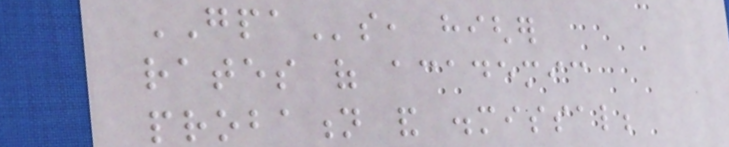GPAs, higher
rates of academic
probation and dismissal;
